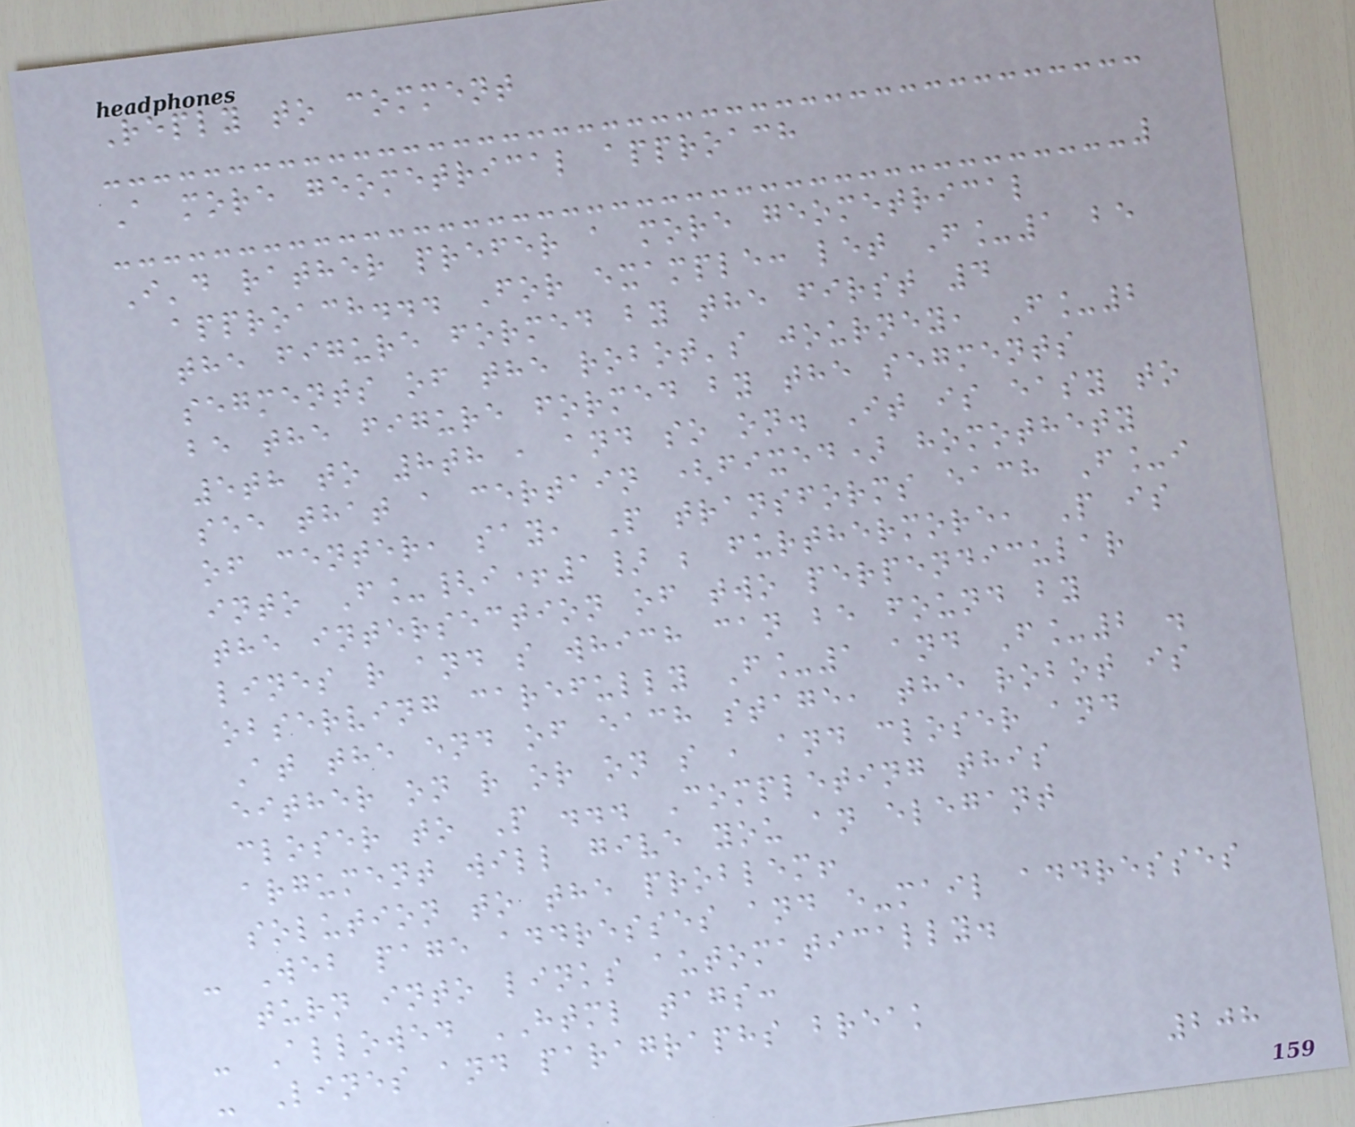Reply to comment
A more geometrical approach
I'd rather prefer a more geometrical
approach... For example: let F_1 be
the figure formed by the first 4
segments of the robot's journey, F_2
be the figure formed by the segments
5th to 8th , and so on. It is easy to
see that a certain (fixed) homothety
of center, say, P transforms each F_i
into F_{i+1} ; furthermore, P is
the intersection of two perpendicular
lines r and s which can be found by
observing carefully F_1 and F_2 .
At the end of each stage, the robot is
either on r or on s , and closer and
closer to P ... Completing this
argument will give you an elegant
solution to the problem!
- Web page addresses and e-mail addresses
turn into links automatically.
- Allowed HTML tags:
- Lines and paragraphs break
208
